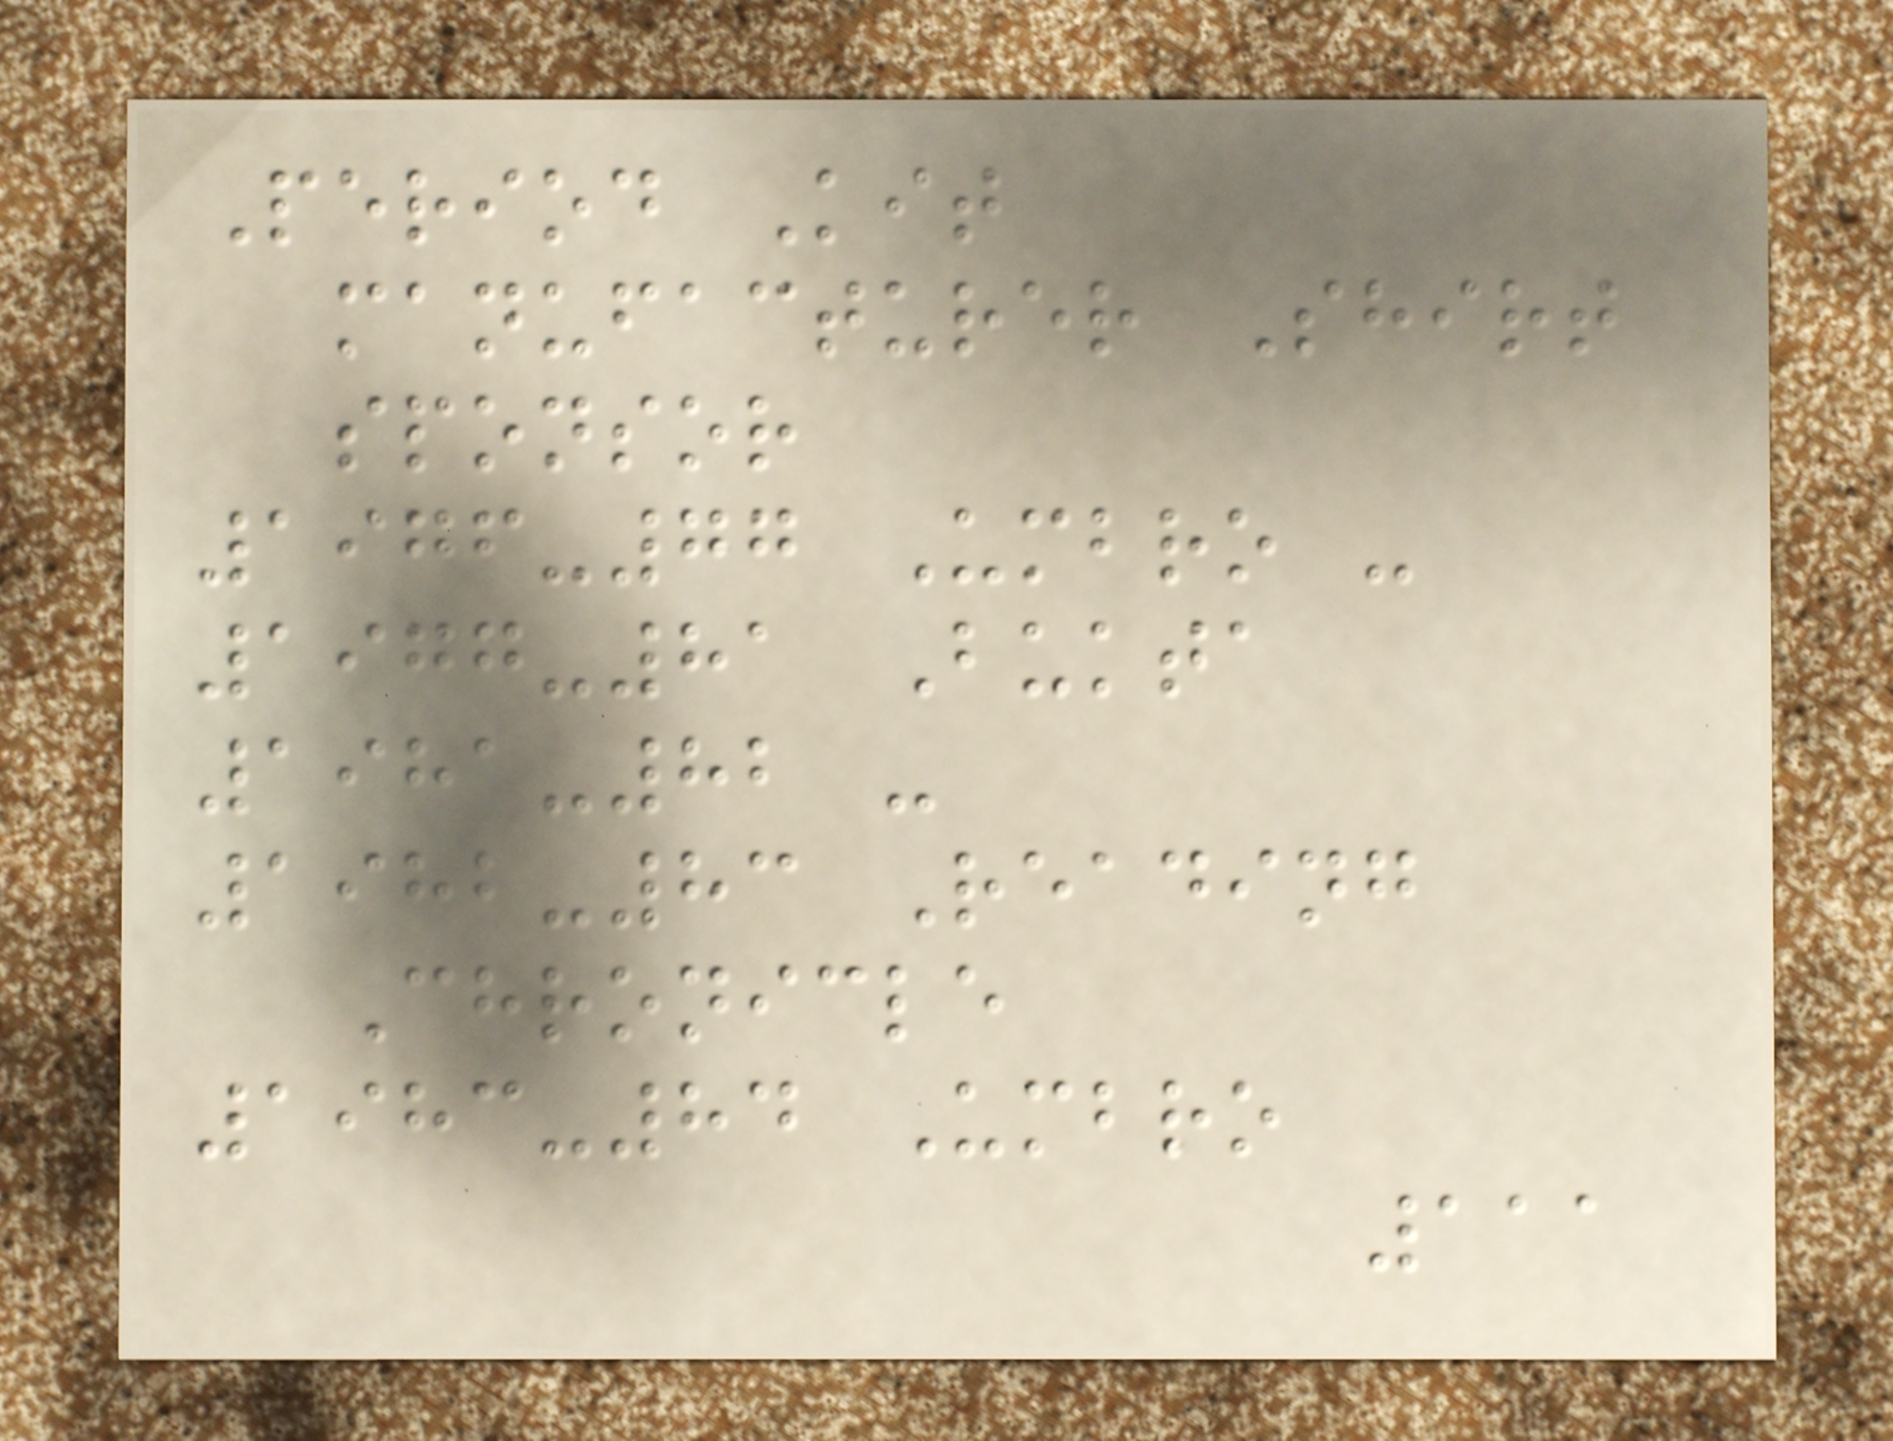Period Kit
manufacturer Shirt
sponsor
1976-77 Umbro -
1977-81 Bukta
1981-82 -
1982-83 Reading
Chronicle
1983-84 Umbro
111
